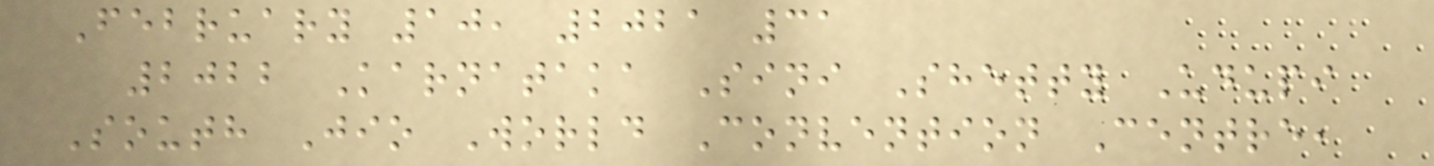February 10, 2021 31
2022 Karnataka Sini Shetty Udupi
South Jio World Convention Centre,
